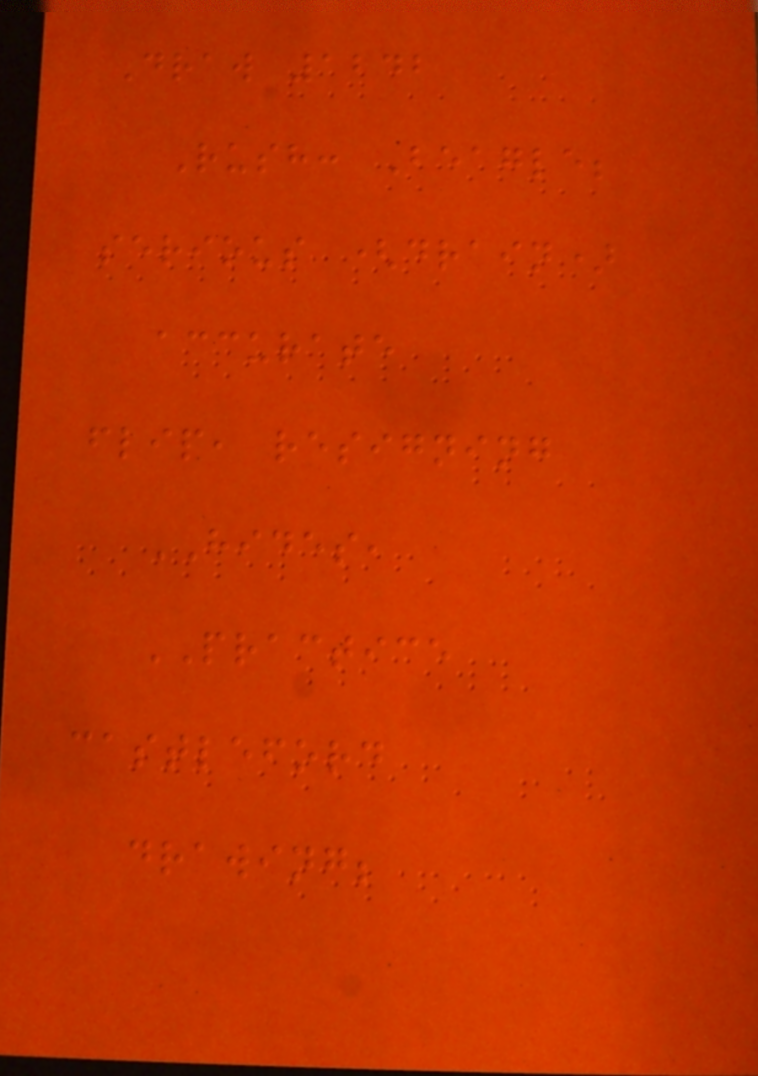Draw 1242
Rush: Beagle;
serious (drain)
accurate
flip, resigning
HIDES,
PRACTICE
castleford
drawing;
